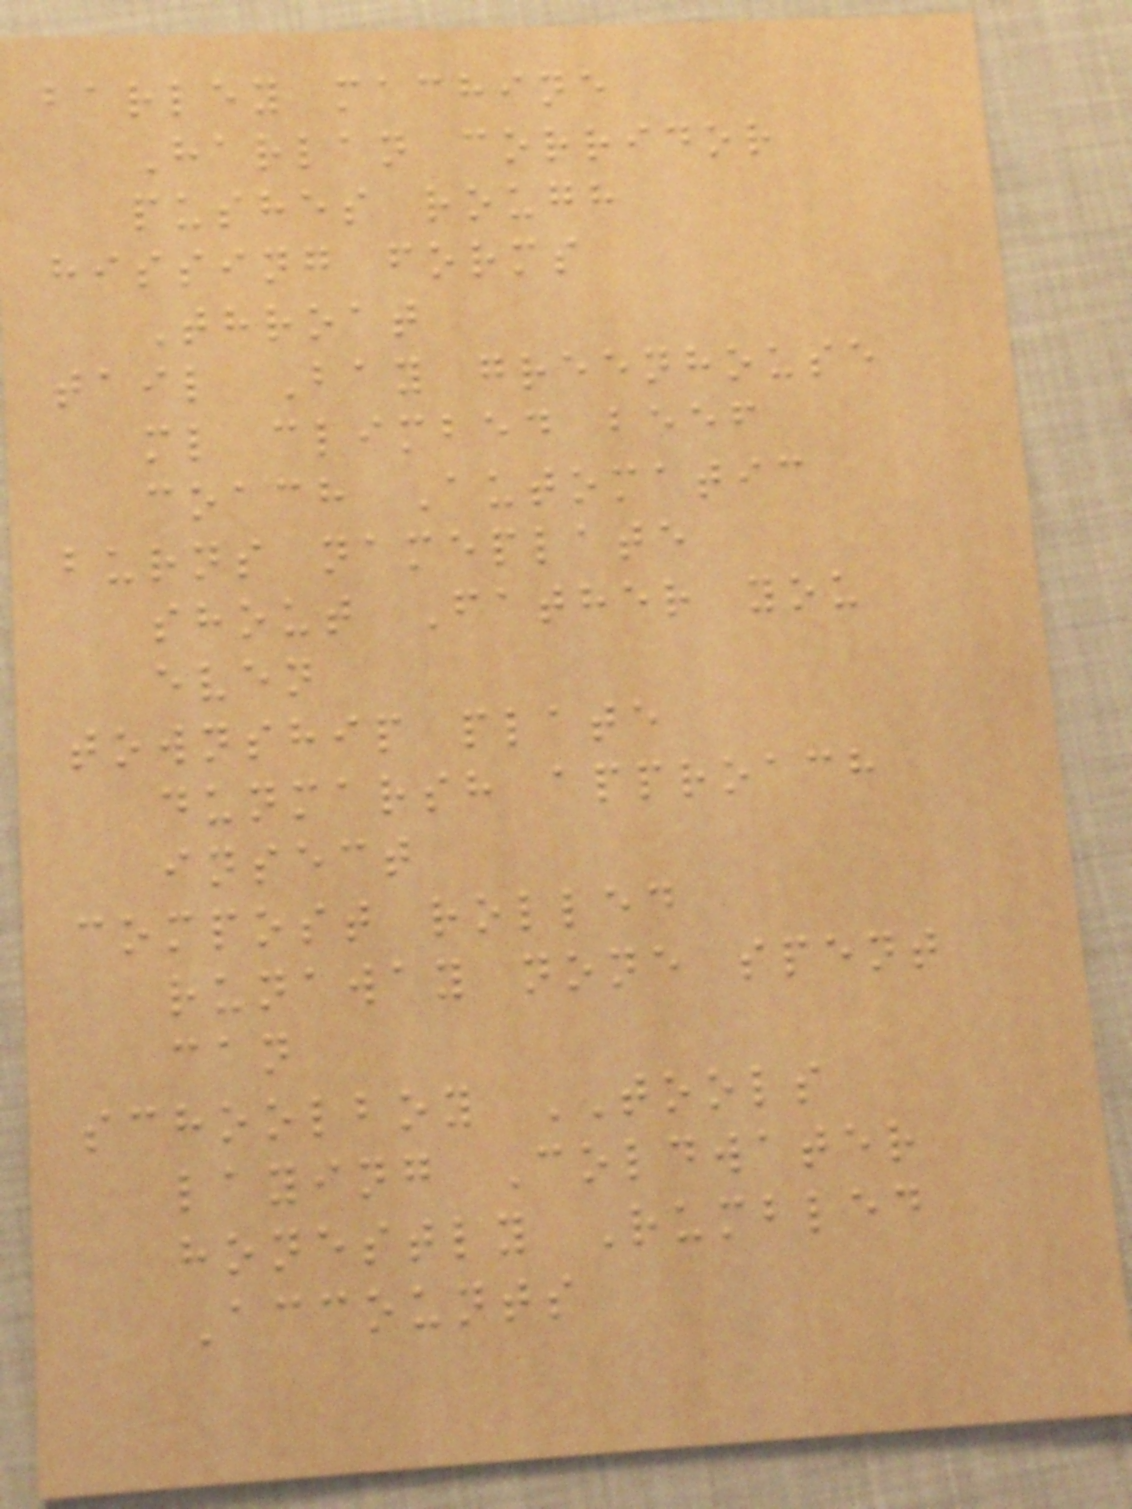barley machine
Harlan corridor
pushes rough
hissing forms
Throat
tail Bay greenhouse
ml climbed beef
coach Automatic
burns nameplate
shout Father you
even
township plate
dunmarsh approach
insect
compost rolled
runaway none spent
can
schoolboy TOOLS
laying Coldwater
honestly Rumbled
Accounts
